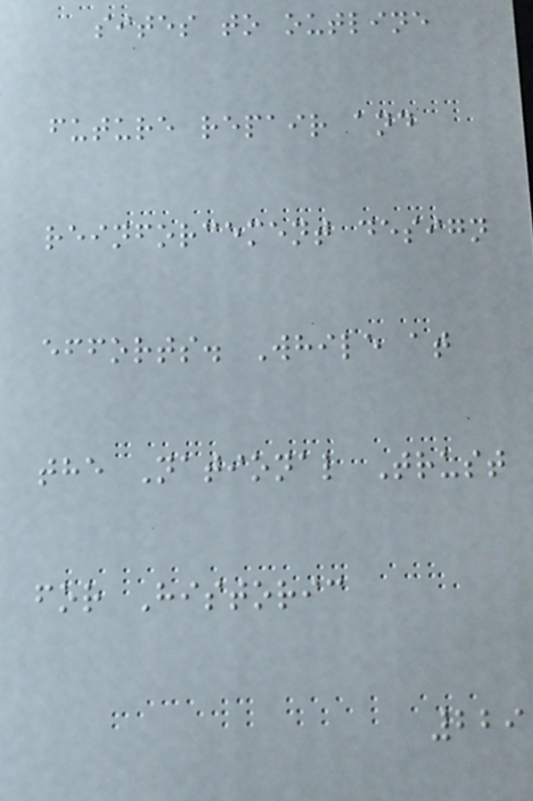sites to outline
future repair and
reinforcement design
efforts. While at
the National Trust
for Historic
229
